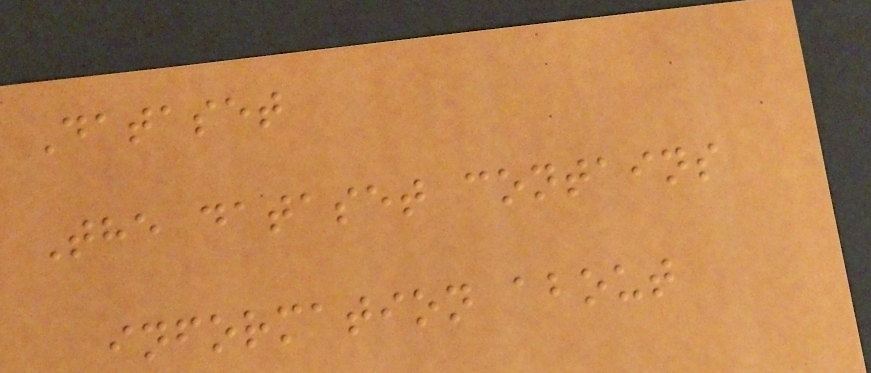Dataset
The dataset contains
information about
